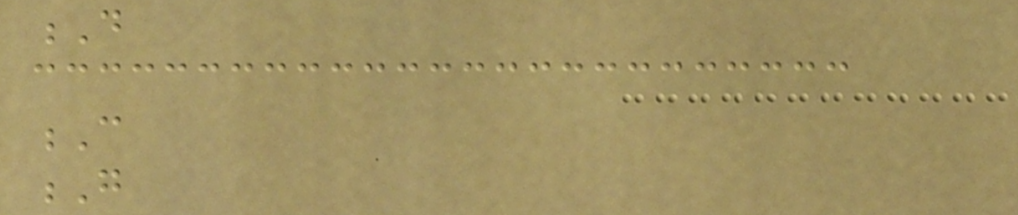D
C
G
